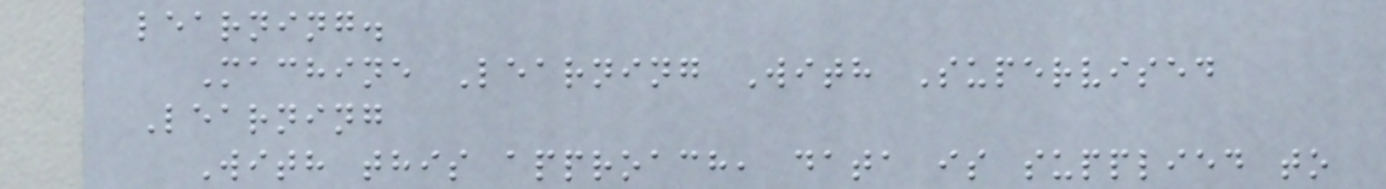learning.
Machine Learning With Supervised
Learning
With this approach, data is supplied to
